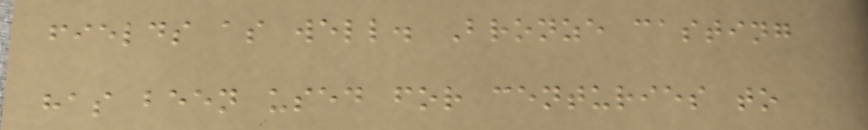fields as well. Bronze casting
has been used for centuries to
